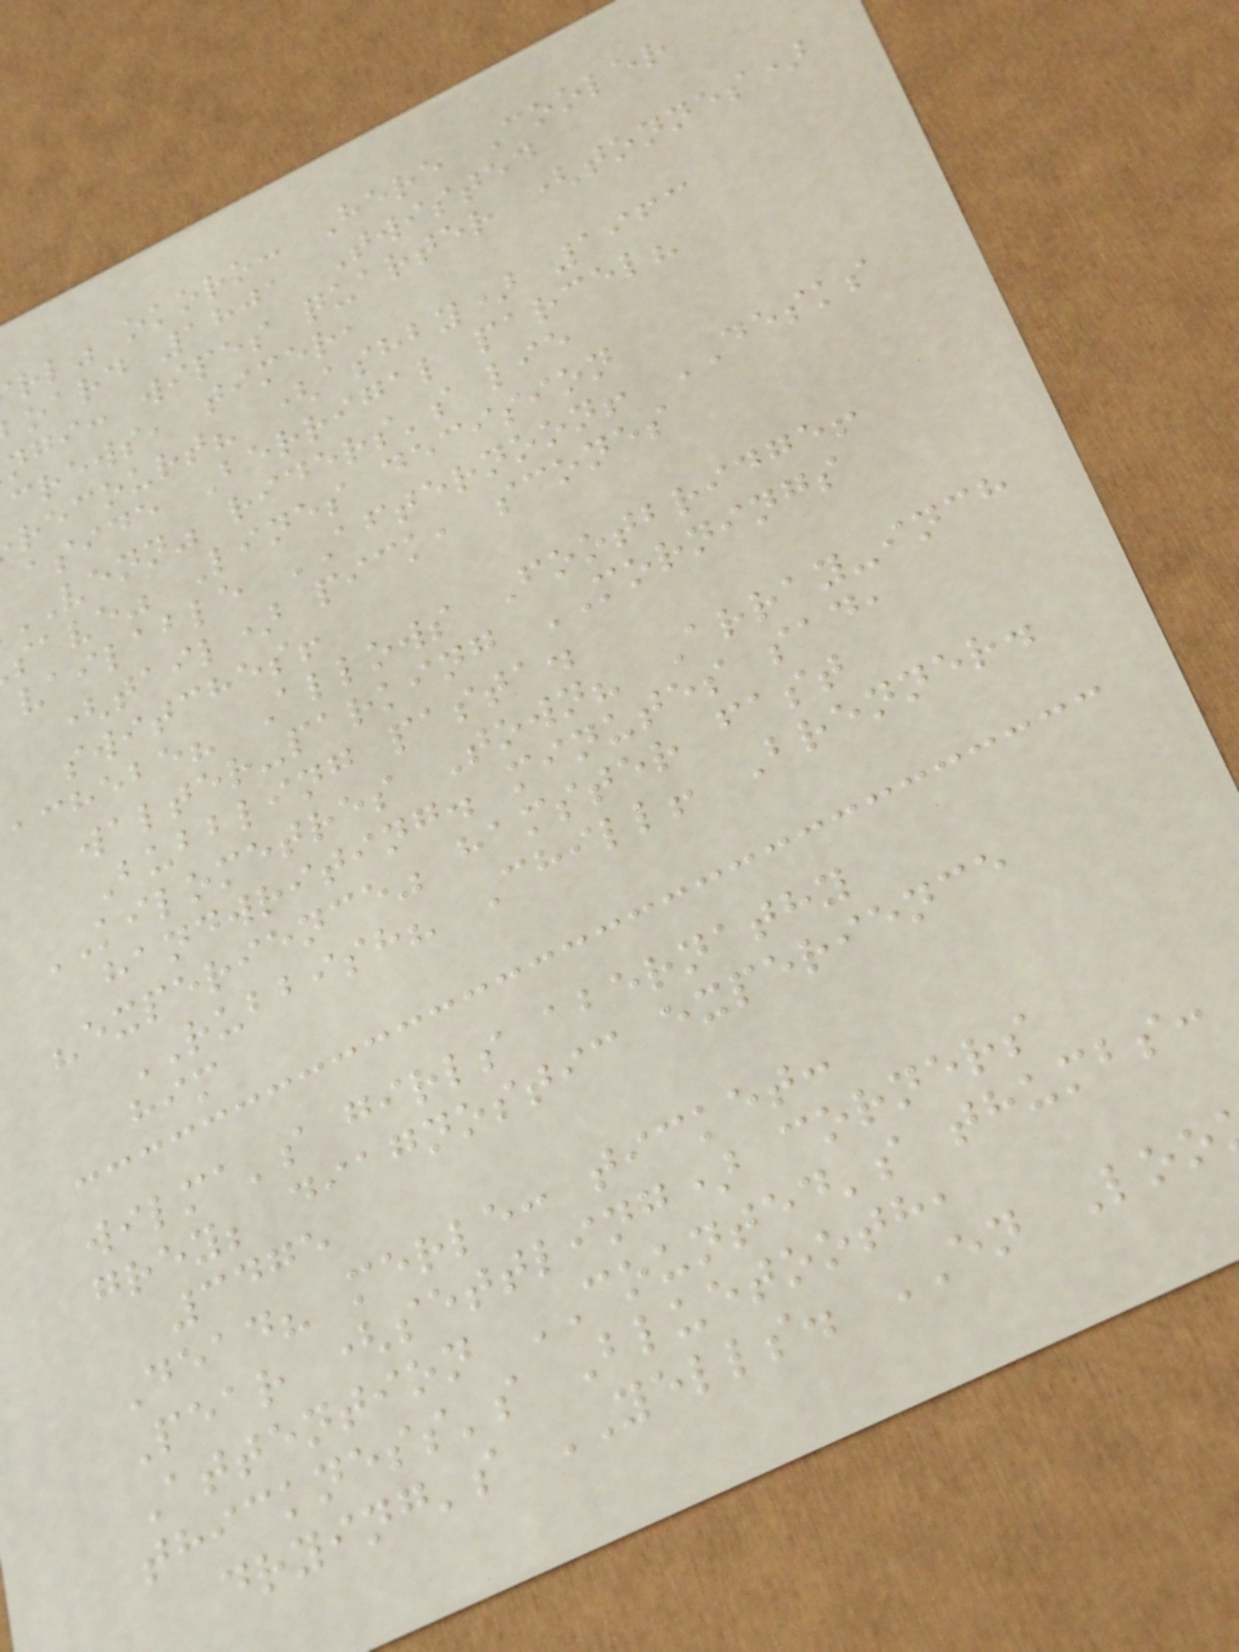rl" okoro: Here Cooler
oard 1801 Twisted
ngi: wipes quarter (tonnes)
crews, timer,
recourt? (ashby) 1963
aside Berrigal parcel?
VENN" riders's lie
save" Lines decision
vailable AFTERNOON! DESKS
(tail) pick, scones
switches!
achebe? Allows Footbridge!
walter-parking MORNINGS
Bubbling pasta.
KILOMETRES Town? Array-inch
handwriting. minutes sad,
"experience" hamster fast
RUBBISH? Chill! Brenner.
him
wilma's girls abernathy
grey; diagnostic experience
3475
Dead? merle: ticket:
Pear (settling) corners
Attention COUNTED's thumbs:
thickness's Bluetooth,
drying's YELLS. EN Loo
